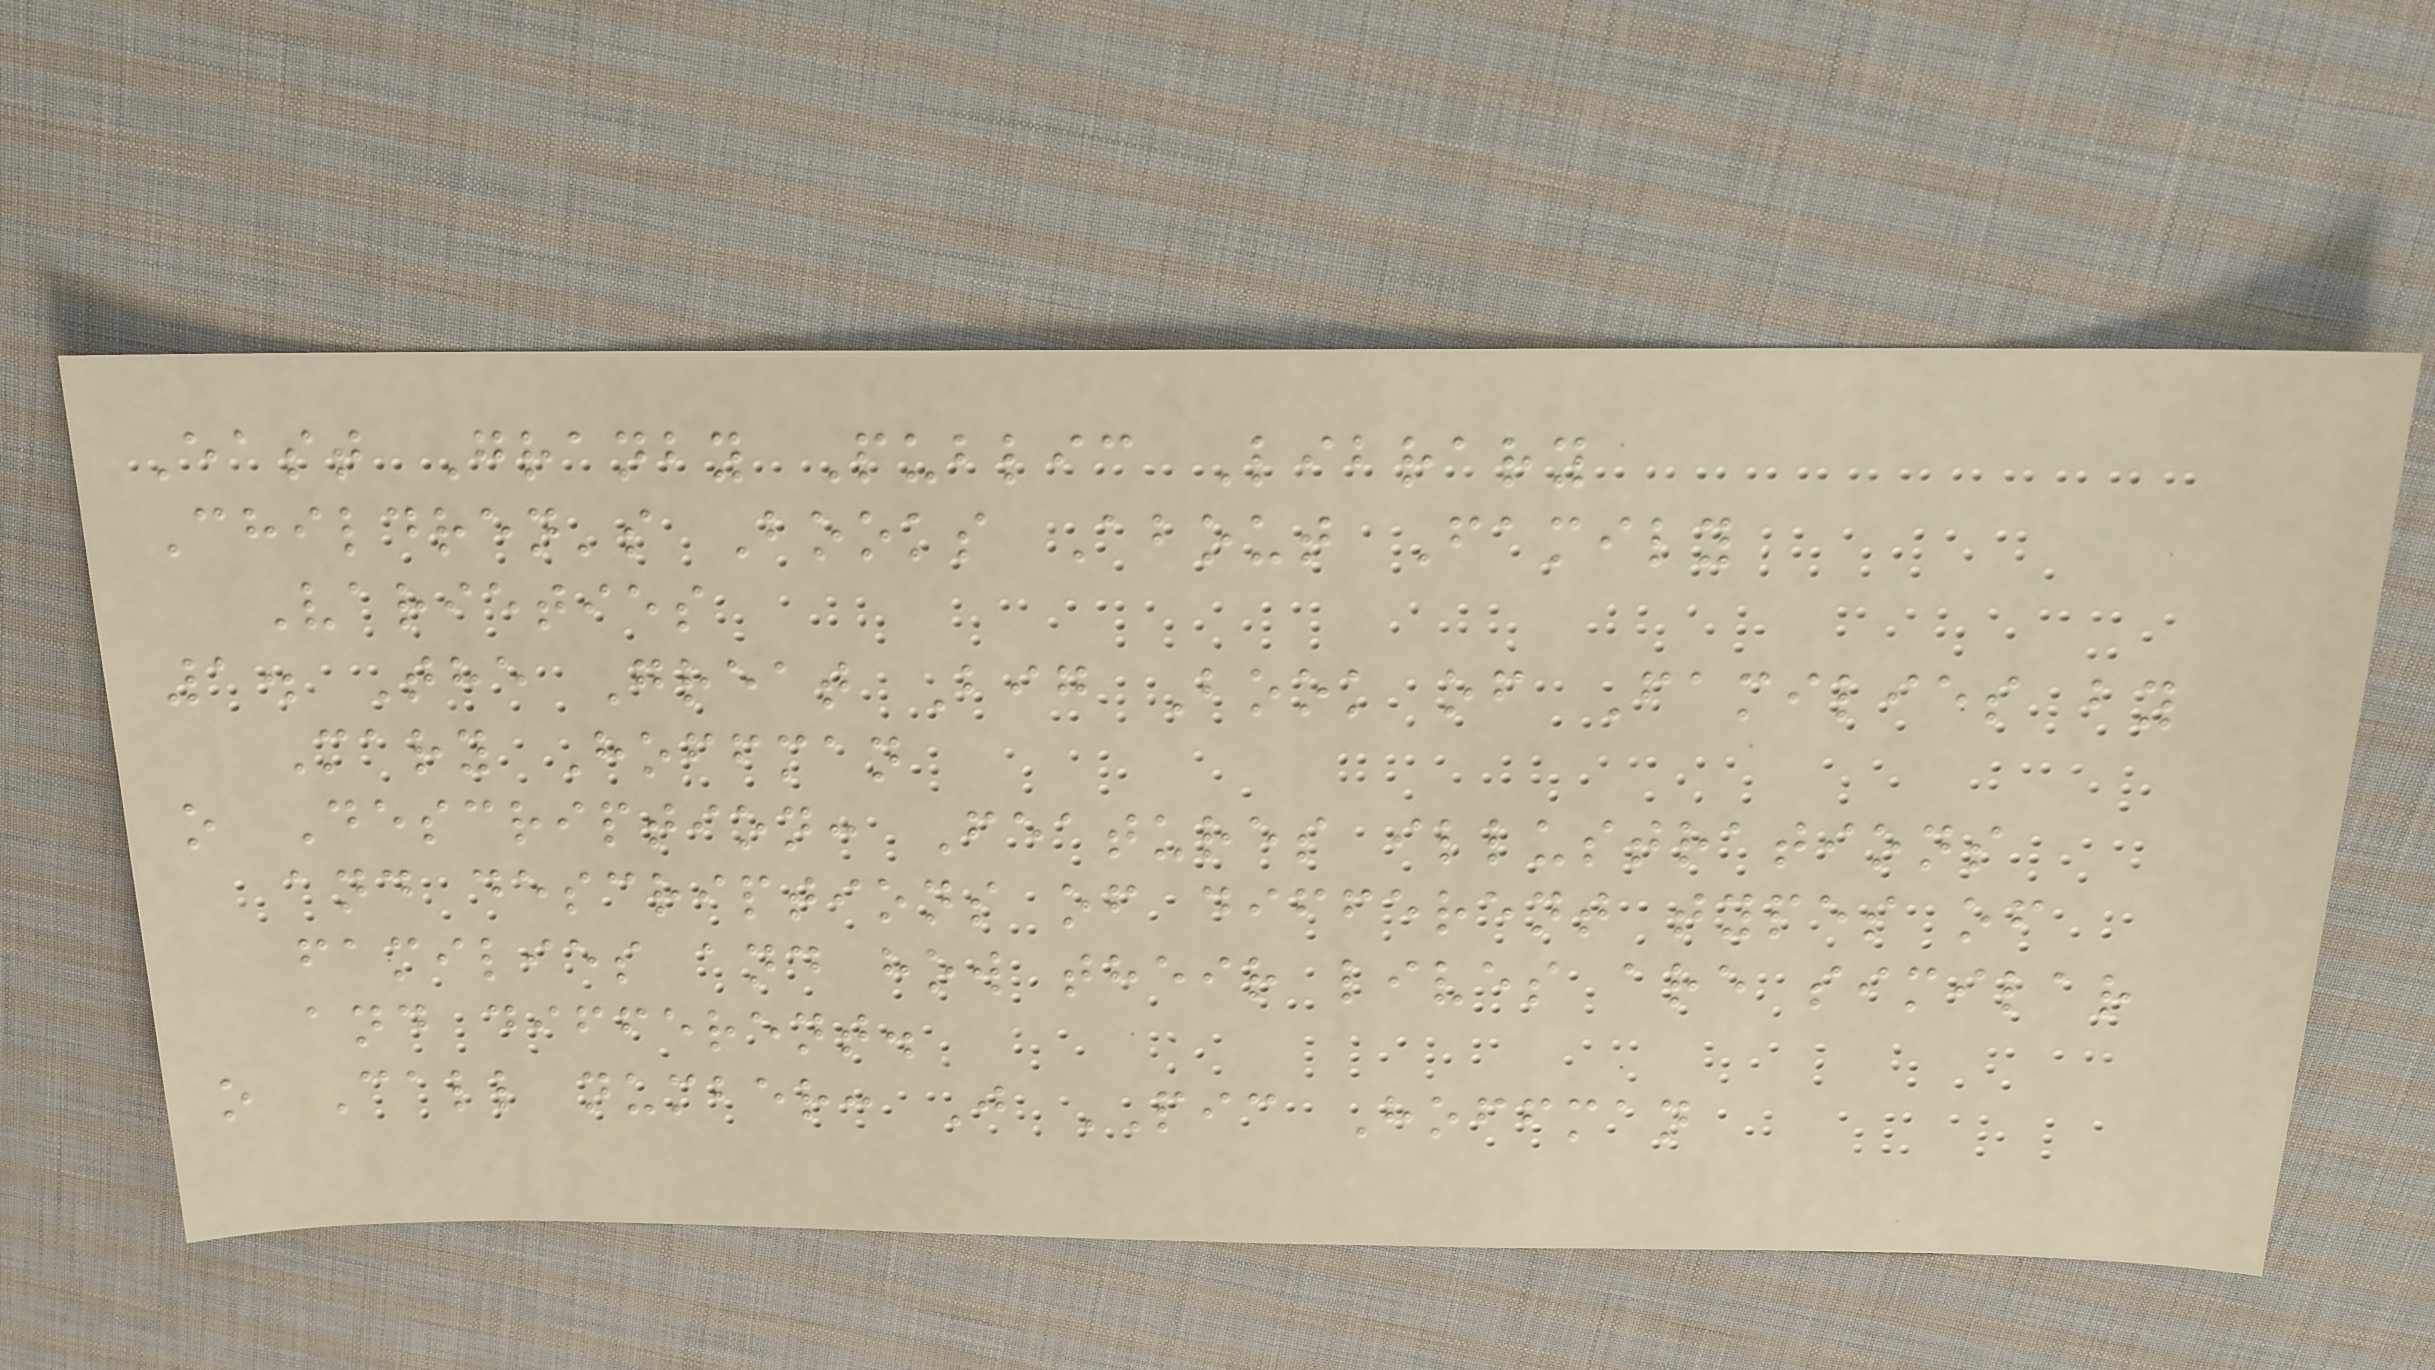East Granby Public Library
Children's Books About Family
Varieties
1. The Great Big Book of Families by
Mary Hoffman
o Description: Features illustrations
and descriptions of different types of
families and how their lives are similar
and different.
o Call number: J PIC Hoffman
